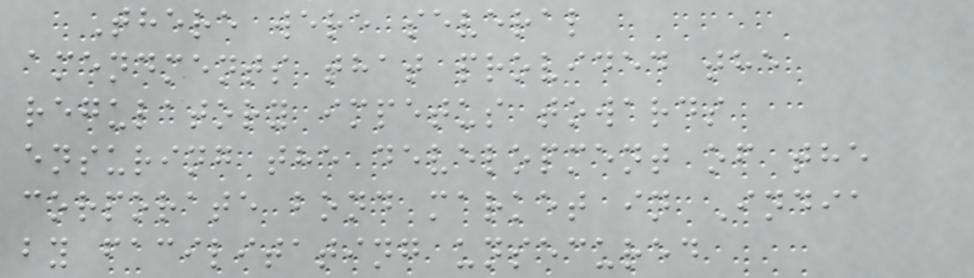There were several
amendments that provided the
regulatory impetus towards
ensuring the development of the
corporate bond market in India
by facilitating unsecured
